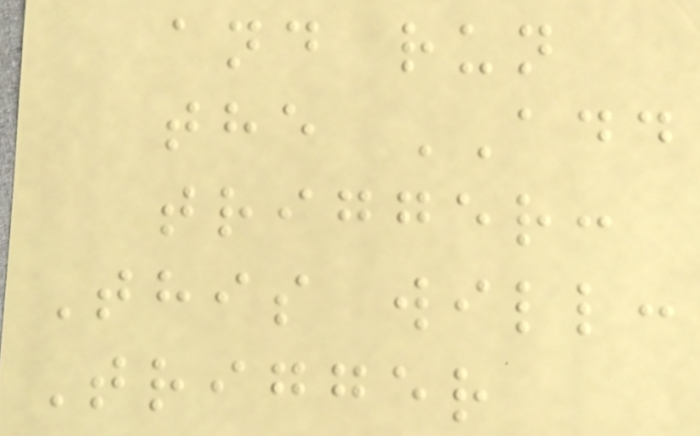and run
the ADD
trigger:
This will:
Trigger
